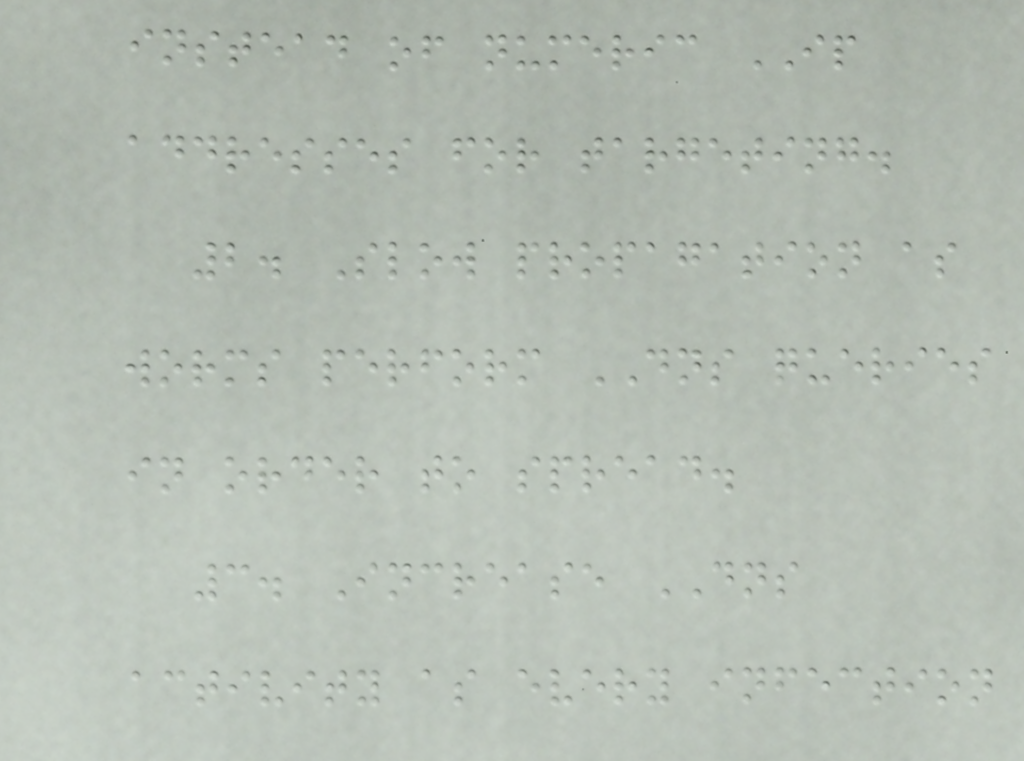instead of numeric IP
addresses for targeting.
2. Slow propagation as
worms perform DNS queries
in order to spread.
3. Increase DNS
activity as every infection
